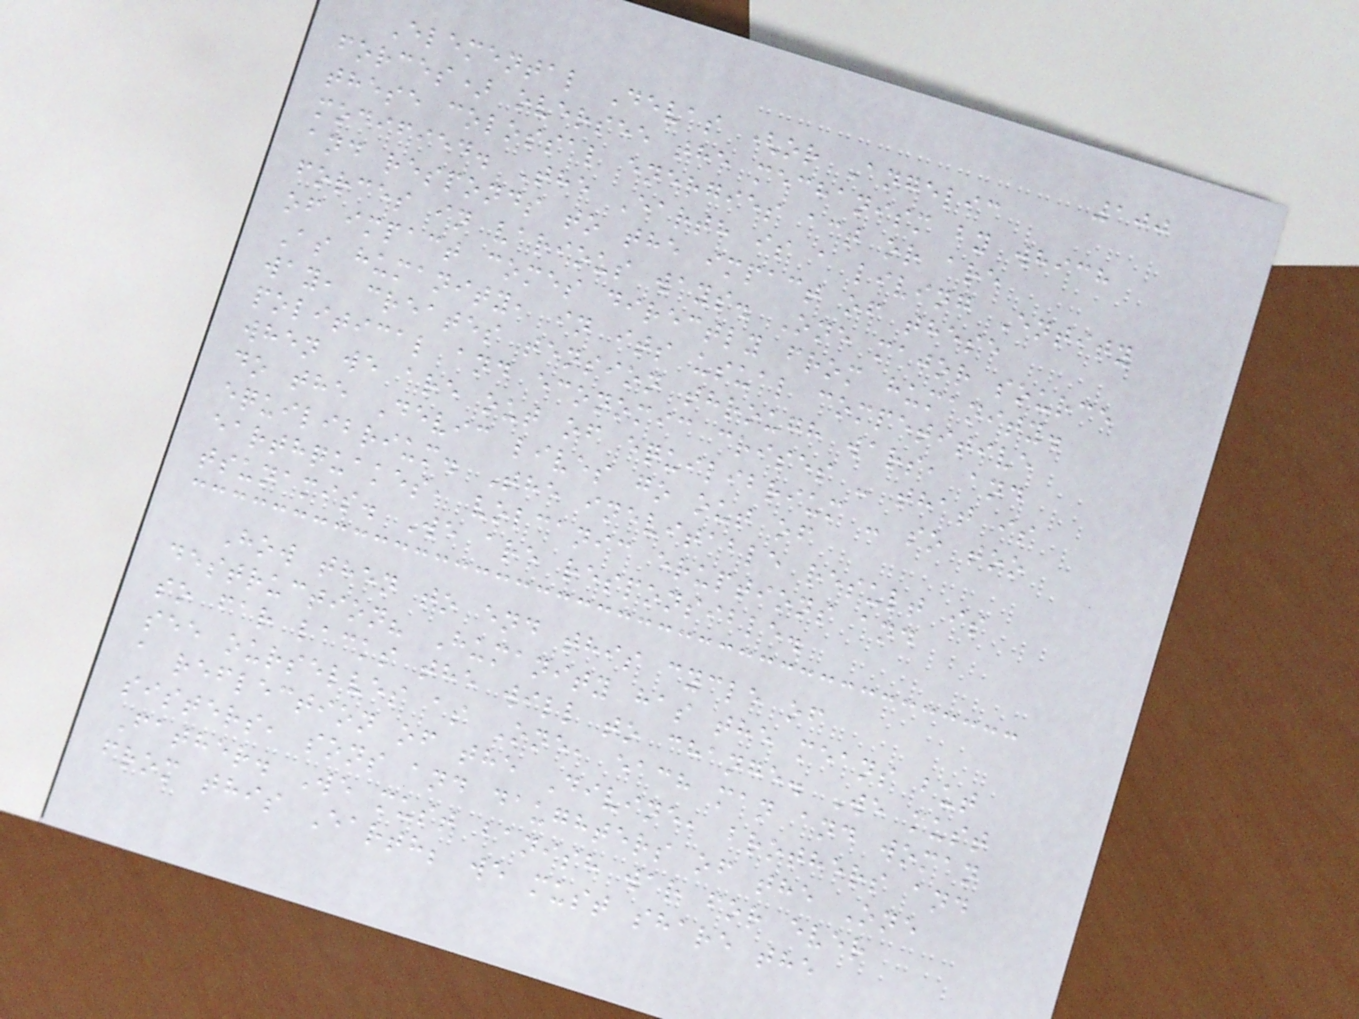100
Elemental Devas (or Angelic
forces) oversee the mechanism by which
these colossal energies act or are
modified. The Earth is a living Entity
and responds to the impact of these
forces in various ways. One major source
of impact comes directly from humanity.
As humanity, in its usual competitive
way, creates tension through wars, and
political and economic crises - that is
when we are out of equilibrium - so too
do the Devic lives go out of
equilibrium. The inevitable result is
earthquakes, volcanic eruptions and
tsunamis. We are responsible.
How then to end this cycle of
destruction? Humanity has the means but
so far lacks the will to change. We must
see ourselves as One, each man and woman
a reflection of the Divine, brothers and
sisters, sons and daughters of the One
Father. We must banish war for ever
from this Earth; we must share the
